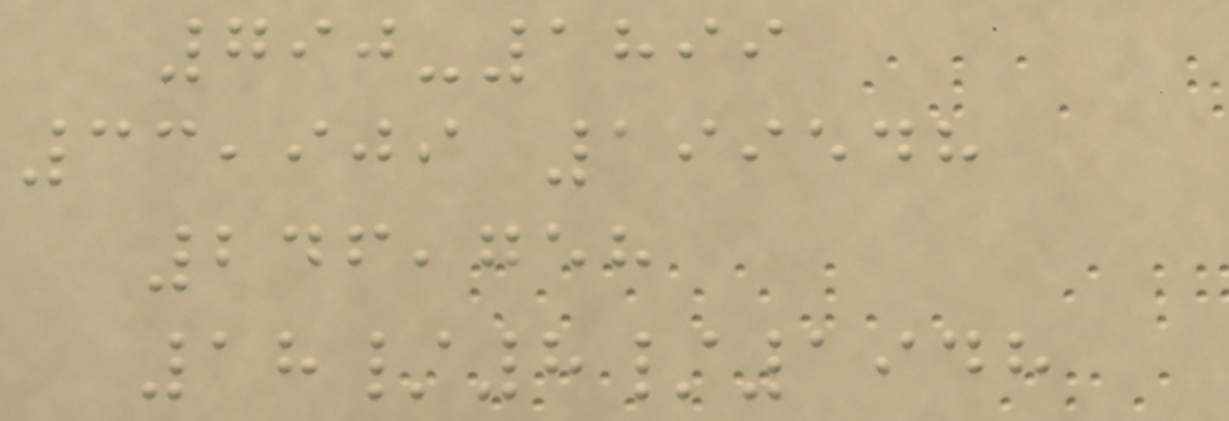790-1899
33,909 199548
246,758
18/8/1948
